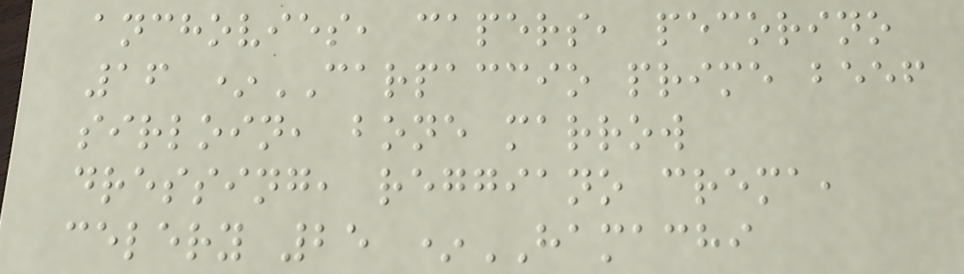anchovies, capers, pecorino
16 *CARPACCIO prime beef
sirloin, bone marrow
dressing, reggiano crema,
celery 25 *HAMACHI
